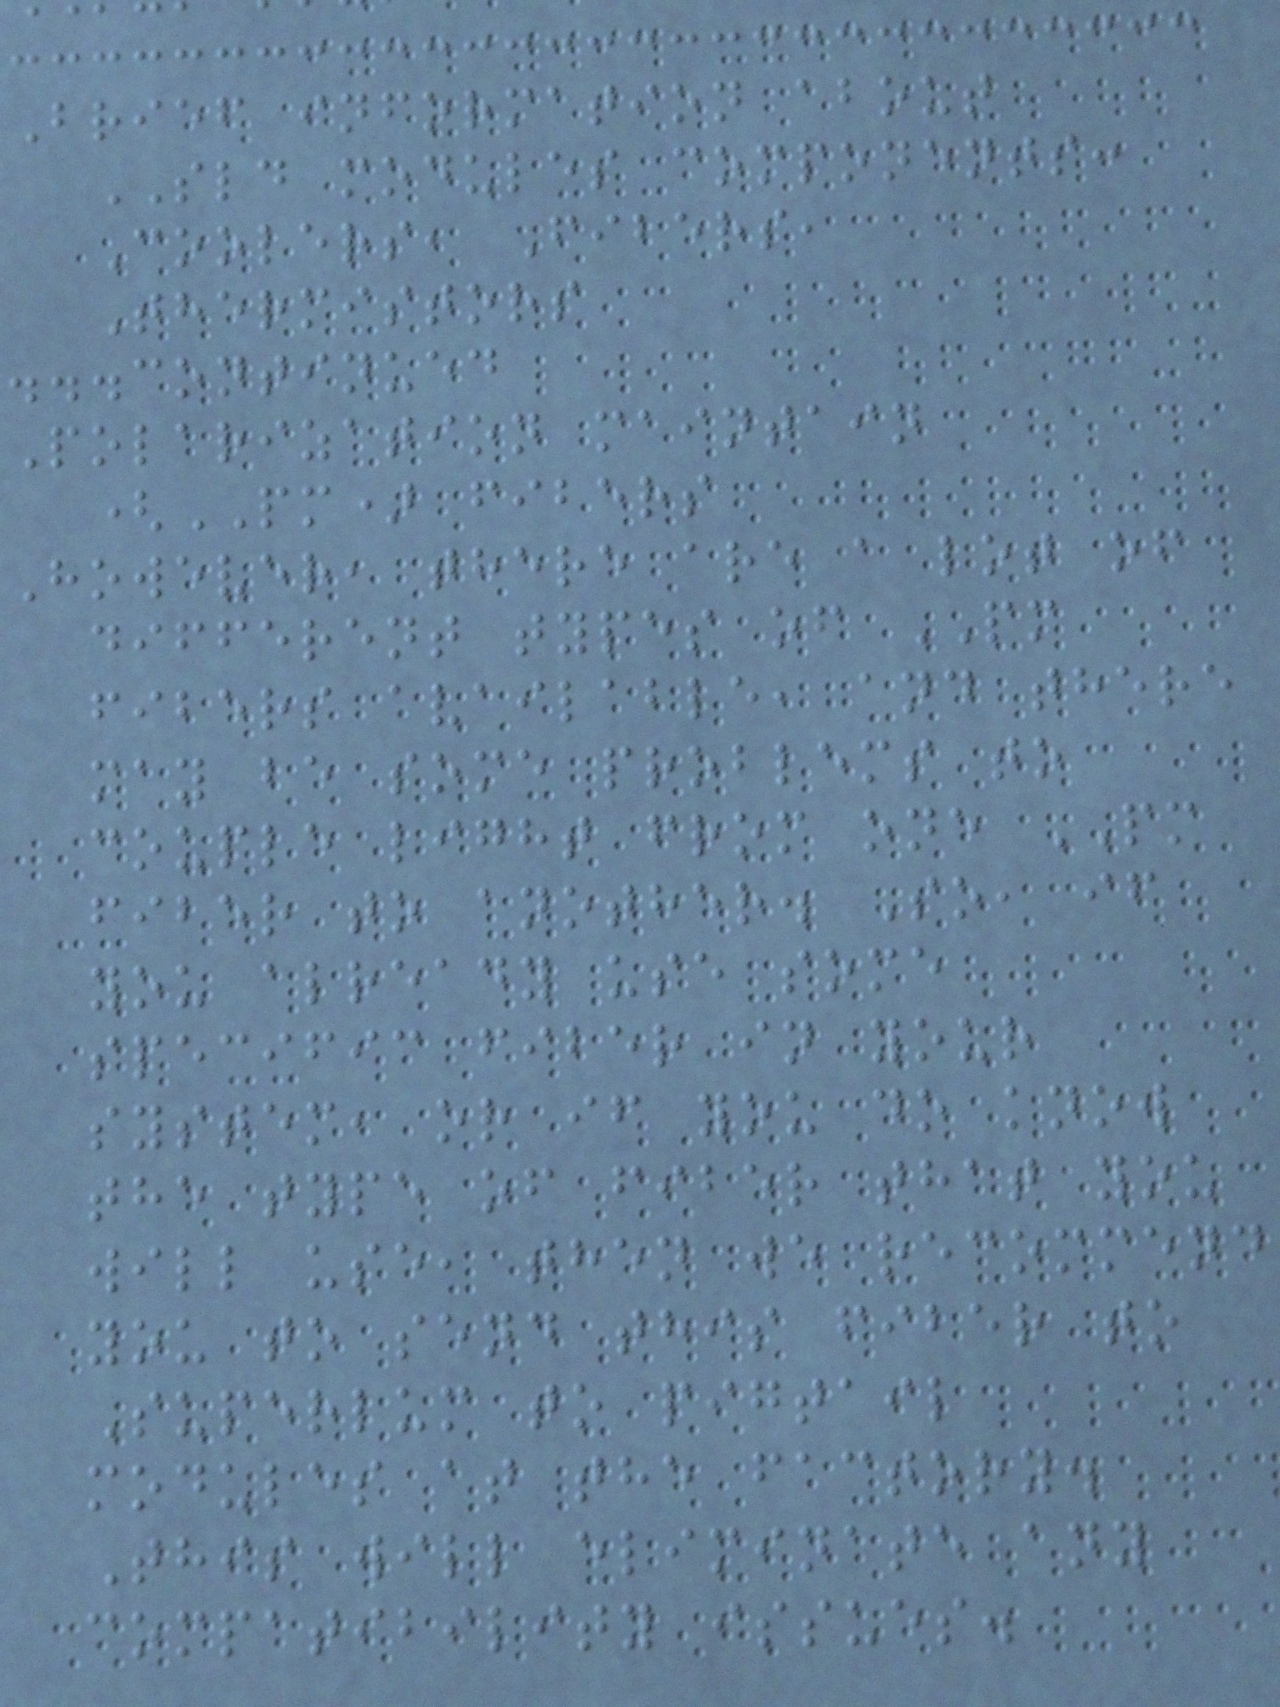Brief information about
SLD modules components:
Coolers, Fibers,
Thermistors
...continued
Polarization maintain
(PM) fibers
However, there are a lot of
different types of PM
fibers available, and there
may be some problems to
couple light from one PM
fiber to another. So, if
you already use some
specific fiber in your
system, or if you do know
the type of fiber that you
will use, then we recommend
you to send this fiber to
Superlum to pigtail
modules at the factory.
This will eliminate any
compatibility issues.
